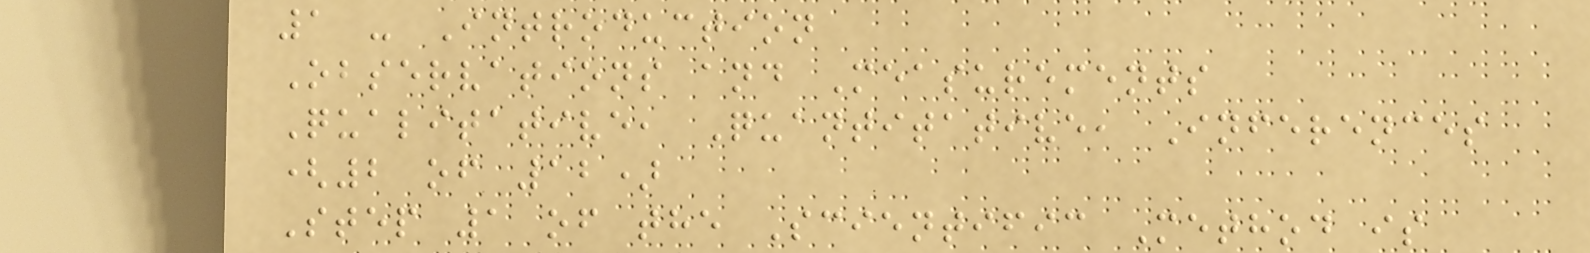1 - Introduction
Observations and Measurements
Qualitative, Quantitative, Inferences
(2 of 12)
Step 1 of the Scientific Method is
